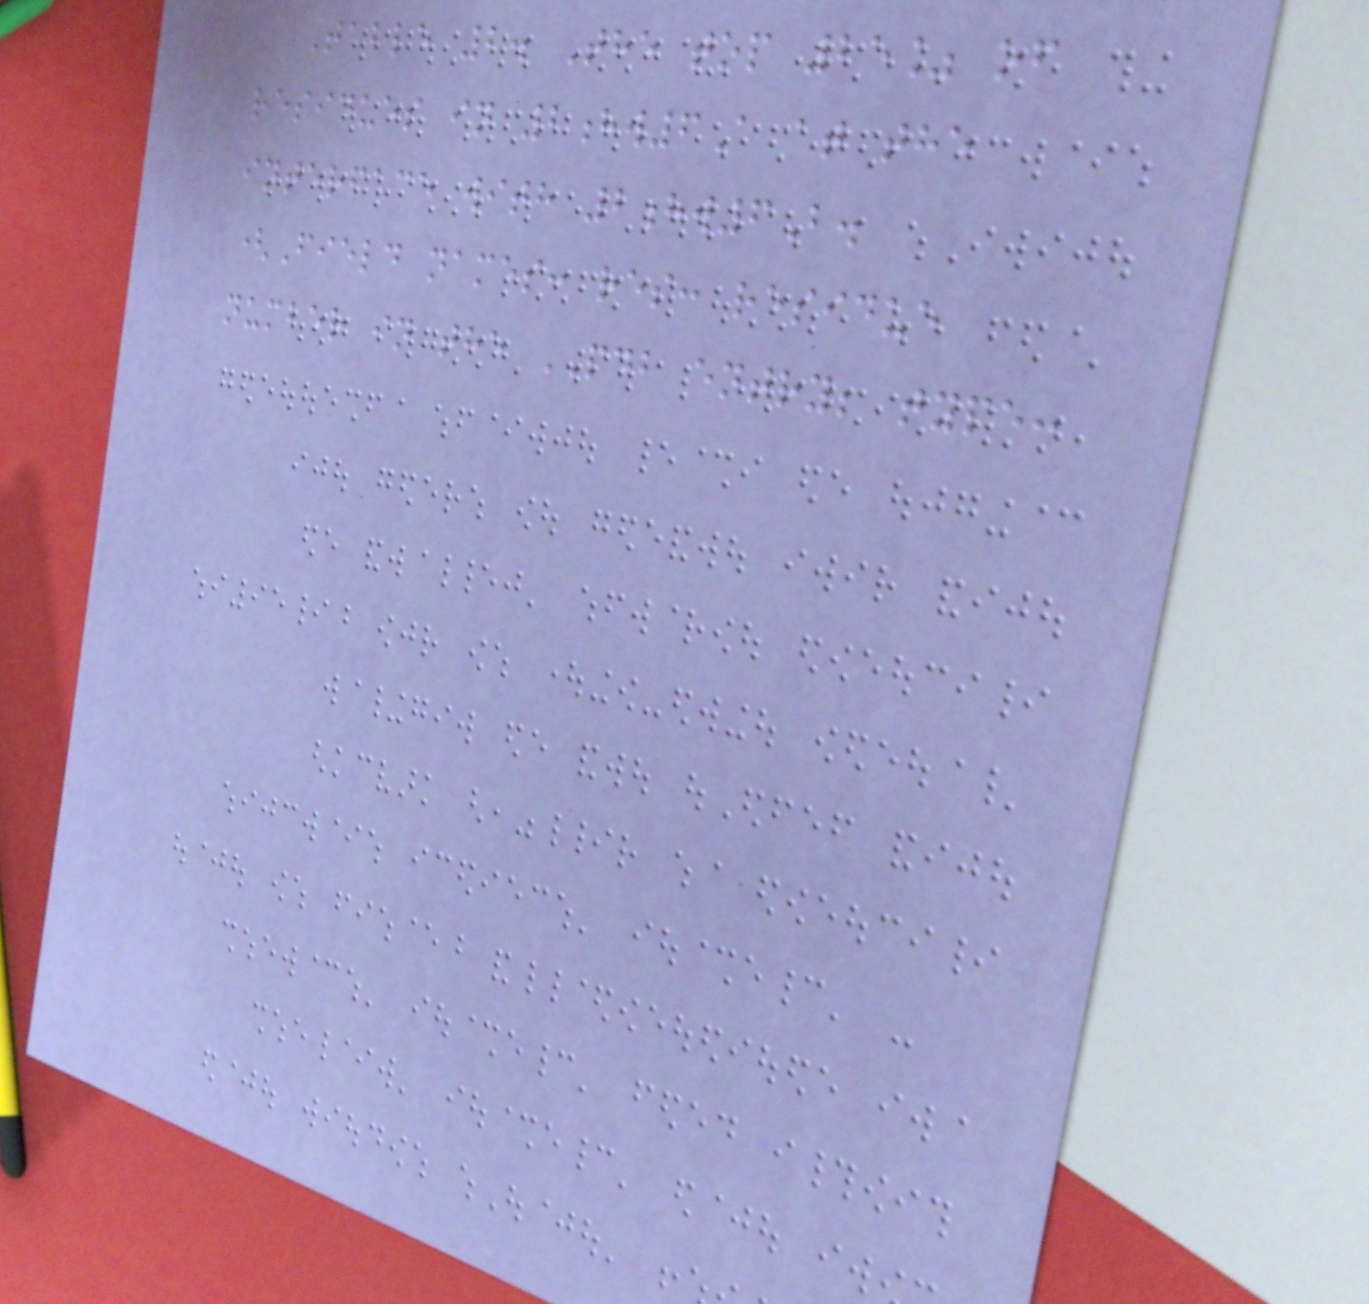Table 2. The top 25% of
residues in 2hw6A at the
interface with 2hw6B.
(Field names: res: residue
number in the PDB entry; type:
